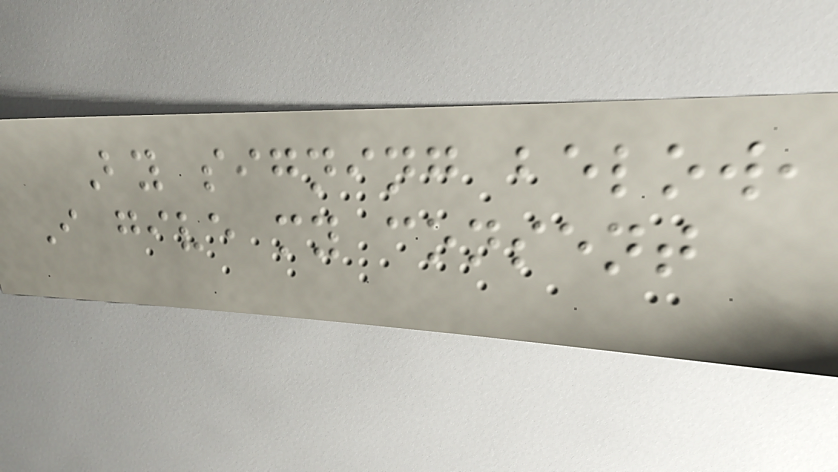By signing below,
I give my consent
